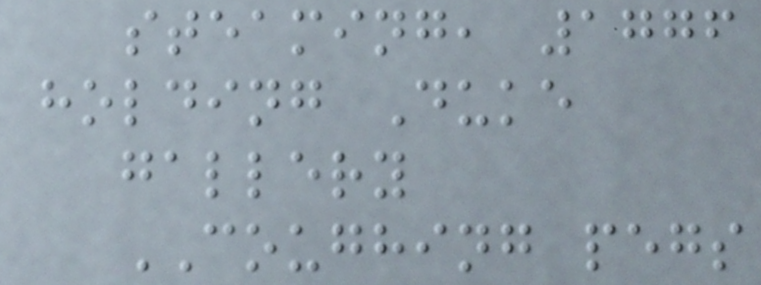steaming, 1776
holding Duke
gallery
COUGHING pegs
